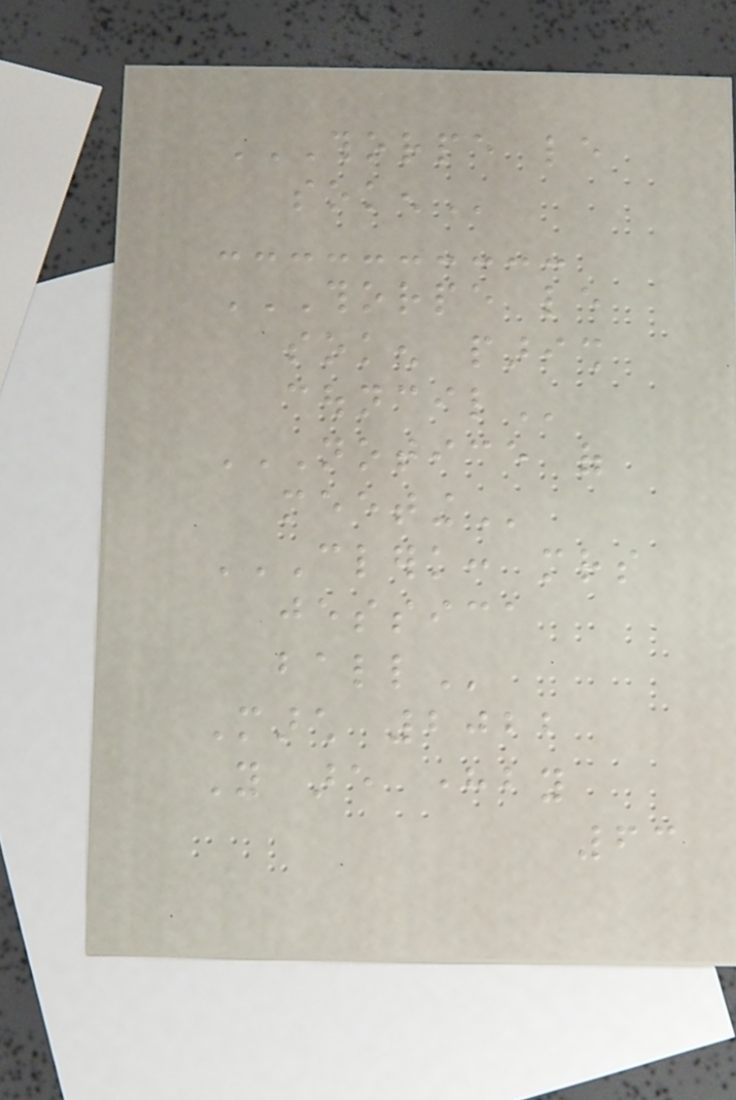THORPE LE
SOKEN
THORPE LE
SOKEN PARISH
COUNCIL
NOTICE OF
MEETING
CLERK: MRS
JESSICA
BALL
March 2022
You are hereby
63
